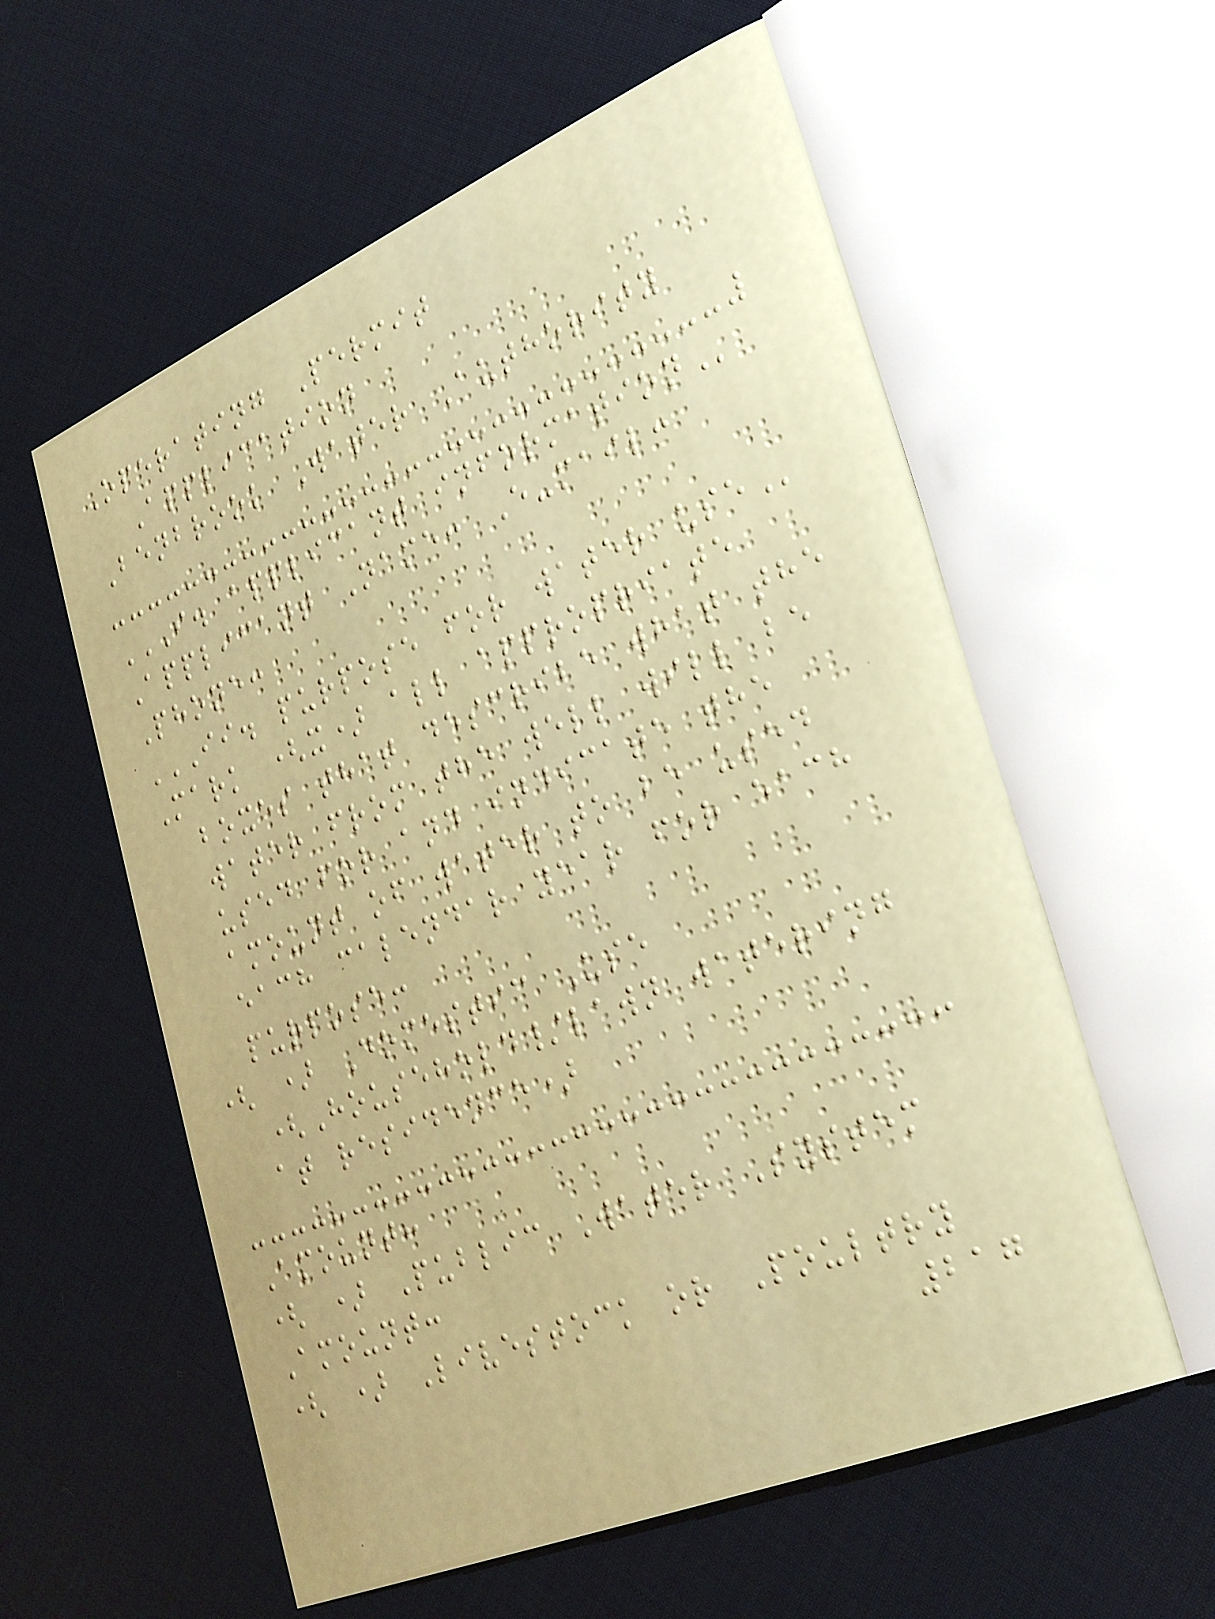Operating Permit
Application
Benbrook Water Authority
I. APPLICANT INFORMATION
Applicant Name: E-mail:
Phone:
II. PURPOSE FOR WATER USE
Mark (x) all appropriate
boxes that describe what the
water from the well will be
used for and indicate the
amount of water to be used
each calendar year for each
purpose:
( ) Domestic Use
(Household/lawn watering
at residence)
Amount:
( ) Public Water System
Amount:
( ) Livestock or Poultry
217
